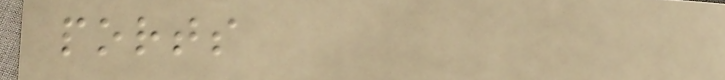ports
